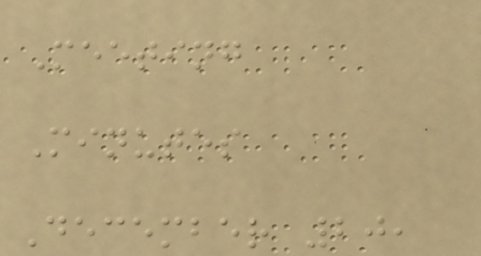Meeting
Minutes
December 20,
